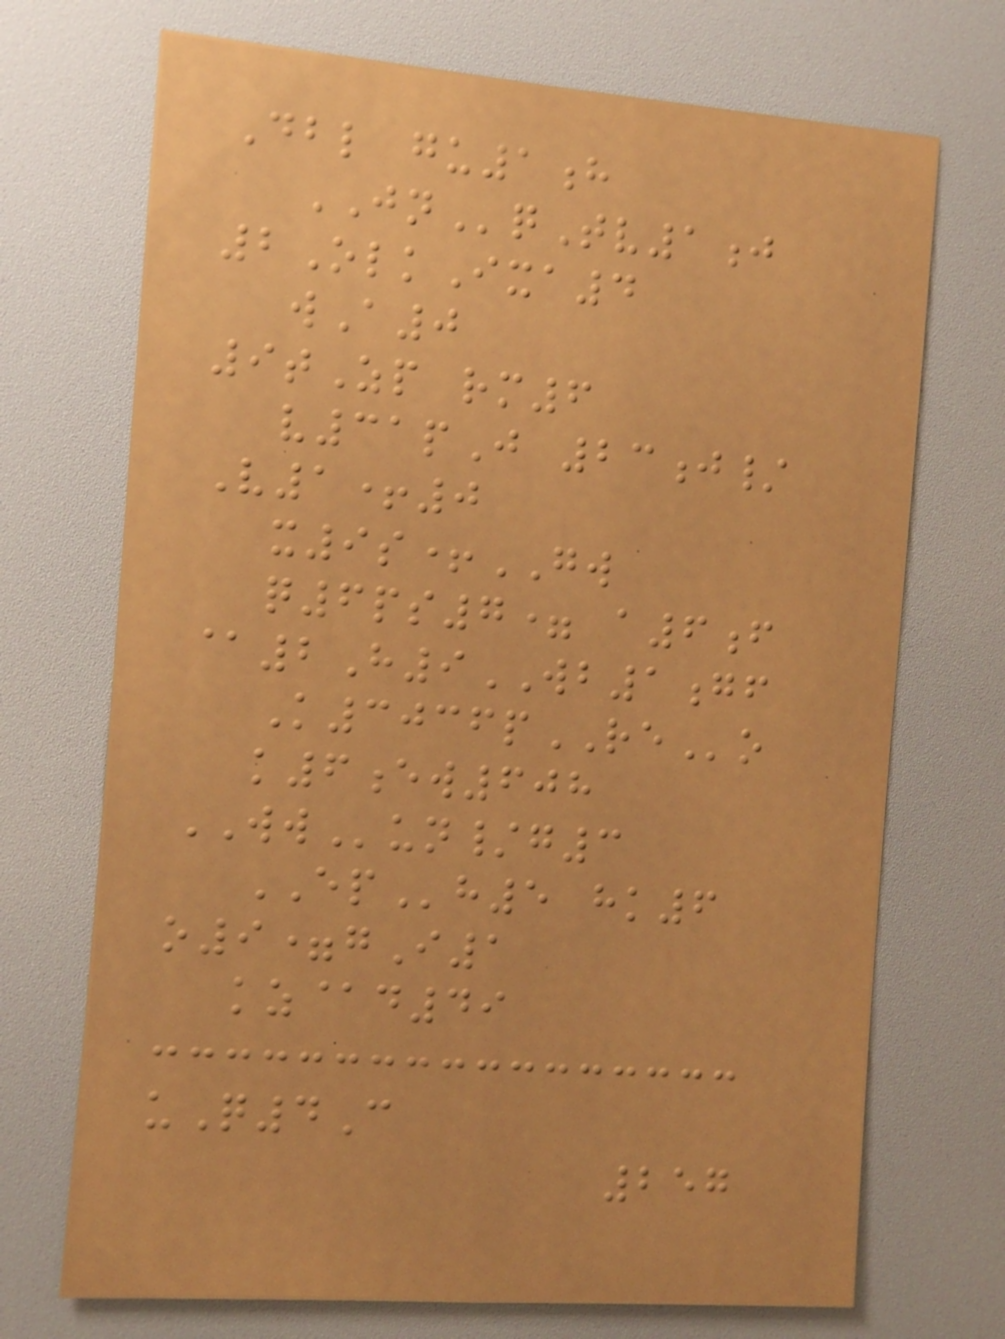Dbl gu1h
JNqTv1j
2OlkIxa4
wA0
9tZp rm6
v31pJ 23j/
V1+0
x9s+GW
q6ps7= a6f
@2H9WB1gf
K3036pREo
k6ew608
WWun/g3
EPh5 hk6
o9=gI1
kz@d49
uQ4C
257
